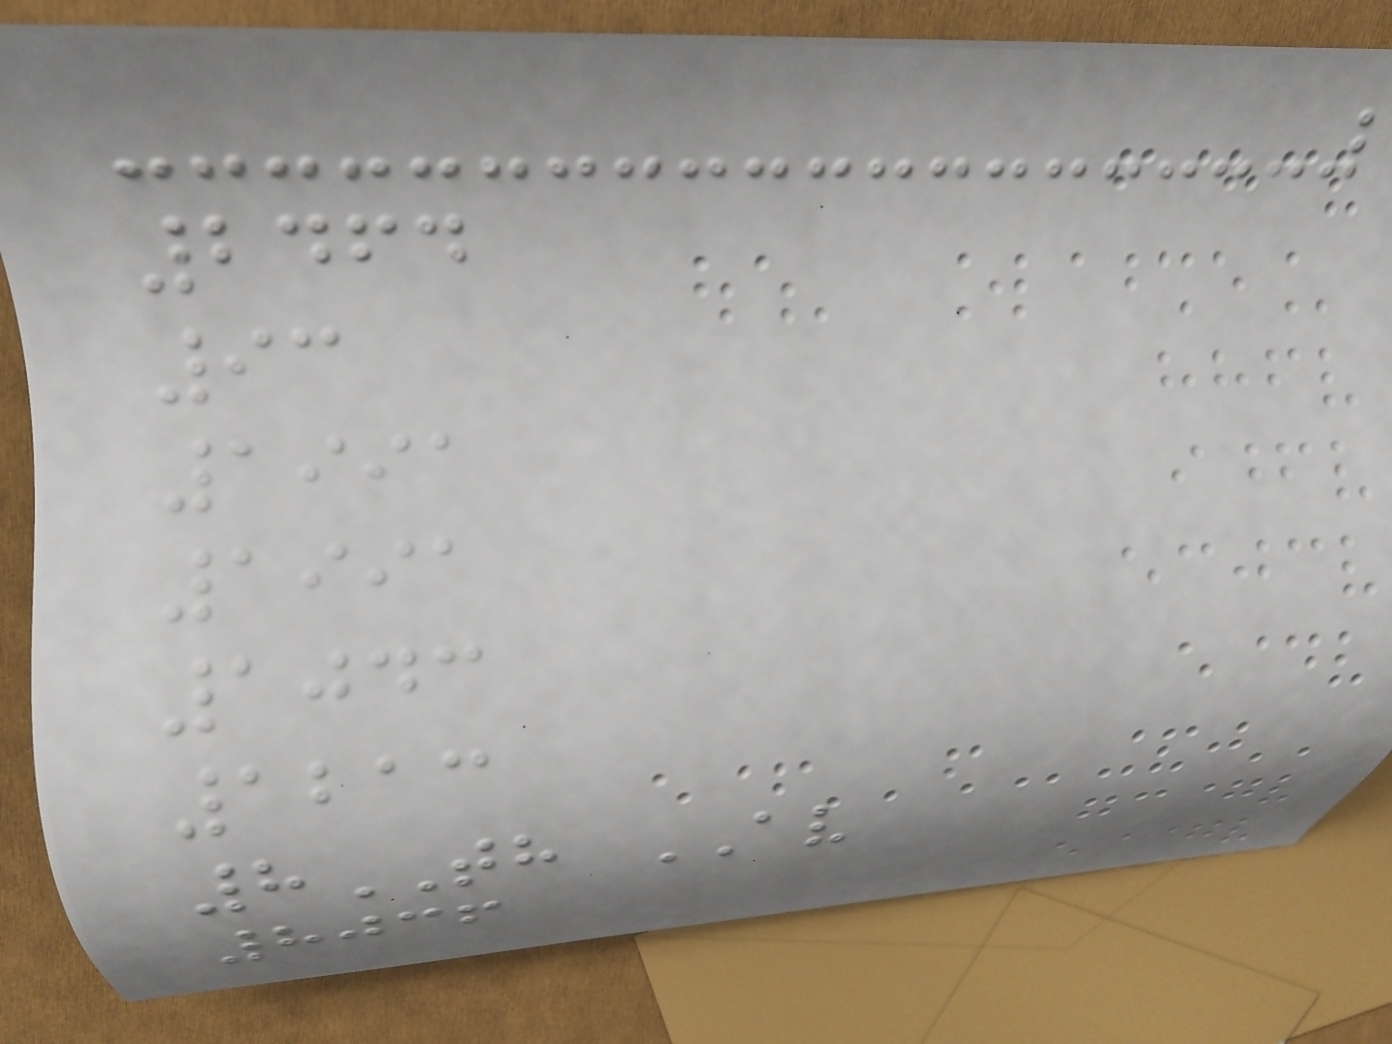2464
93
1991
1991
1043
1213
8TH AV
8036
